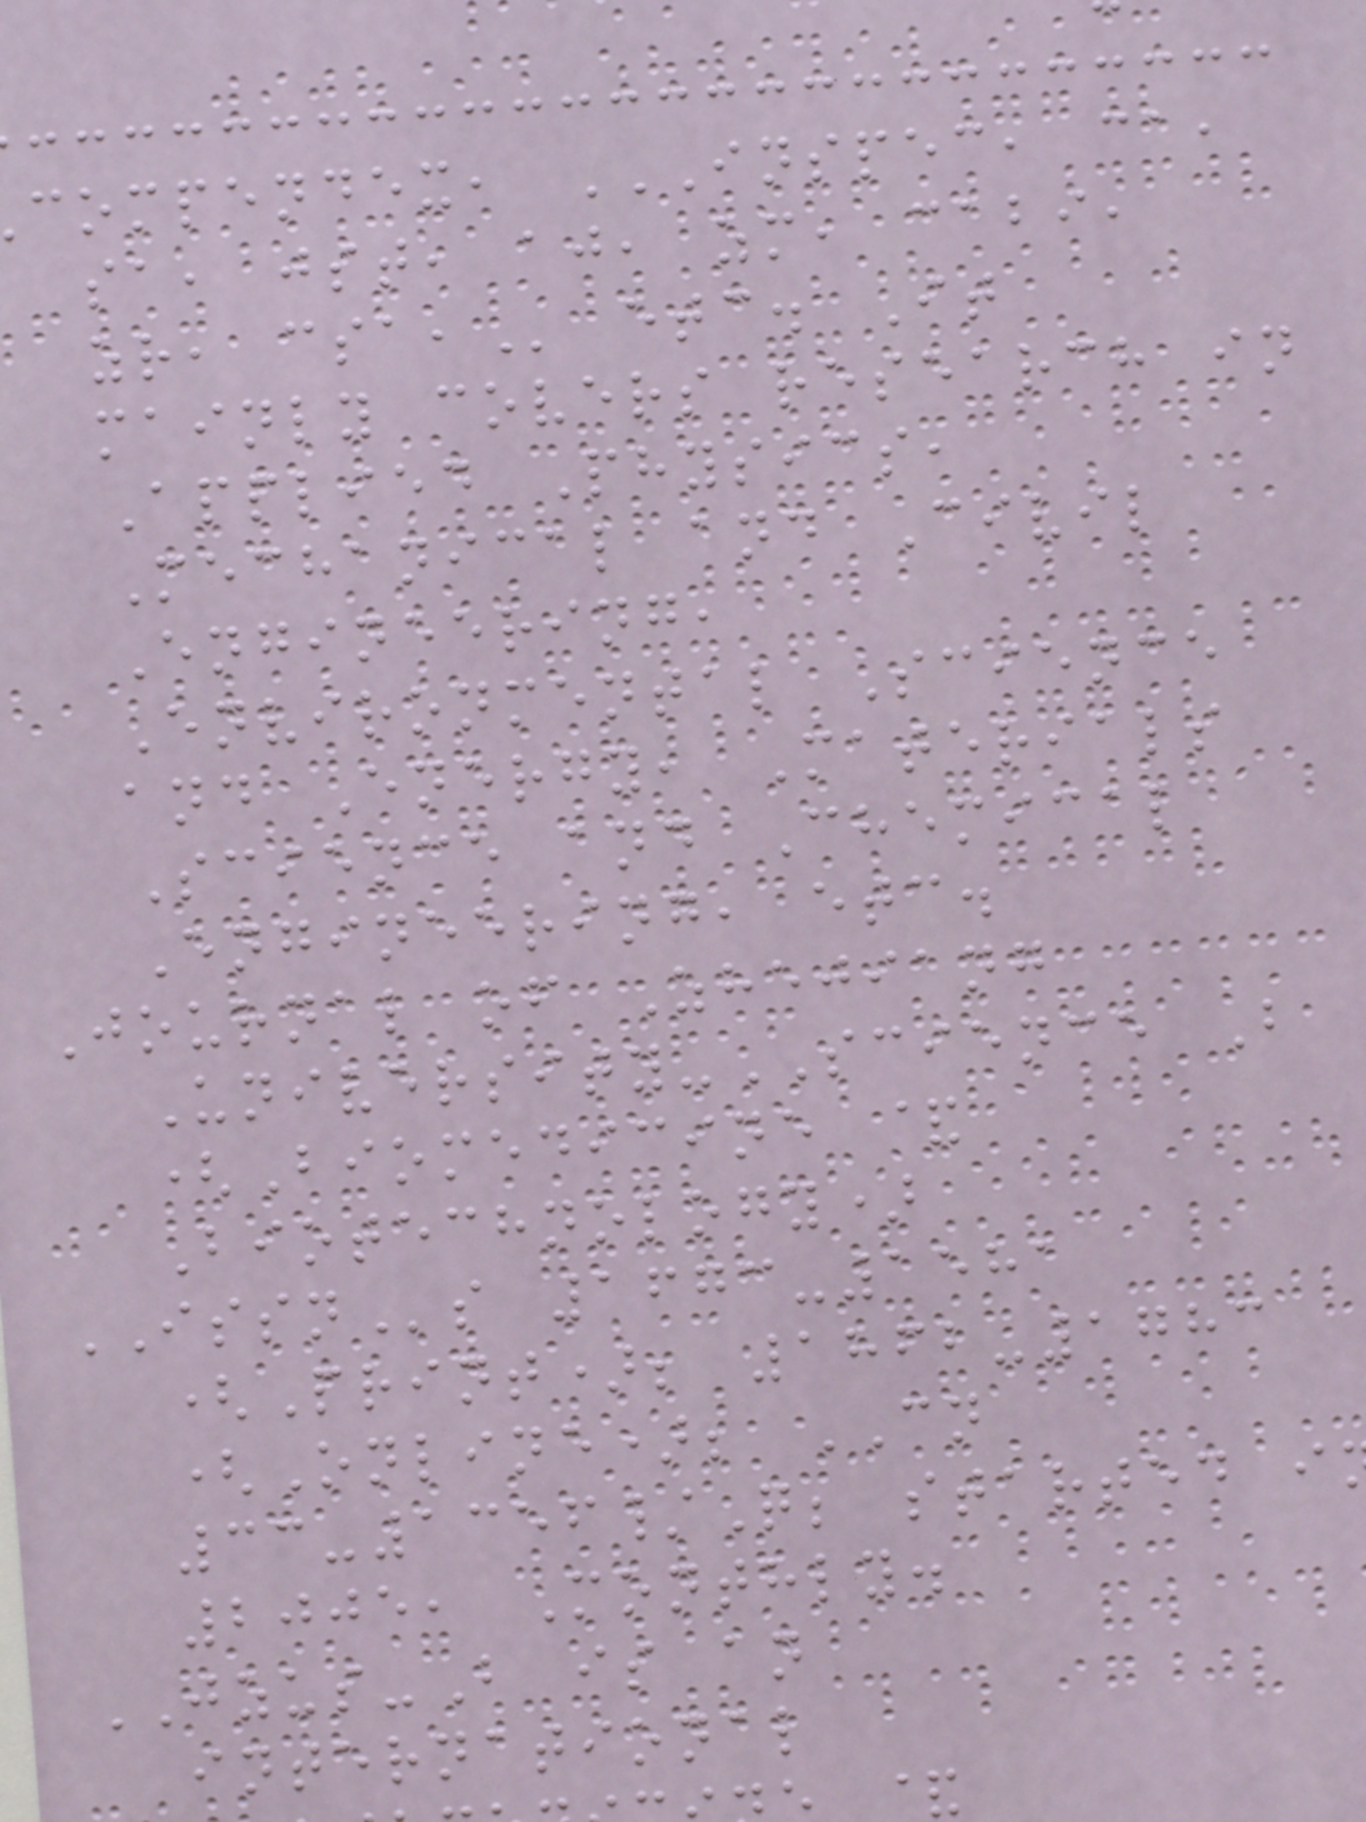sa, jst, aj, zm, cabi,
mainly covers research in
Applied Physics,
Mechanical and Civil
Engineering,
Environmental Science
and Energy, Materials
Science and Chemical
Engineering, etc.
Journal of Zhejiang
University-SCIENCE B
(Biomedicine &
Biotechnology)
ISSNs 1673-1581
(Print); 1862-1783
(Online); CN
33-1356/Q; started i
2005, Monthly.
JZUS-B is an
international
